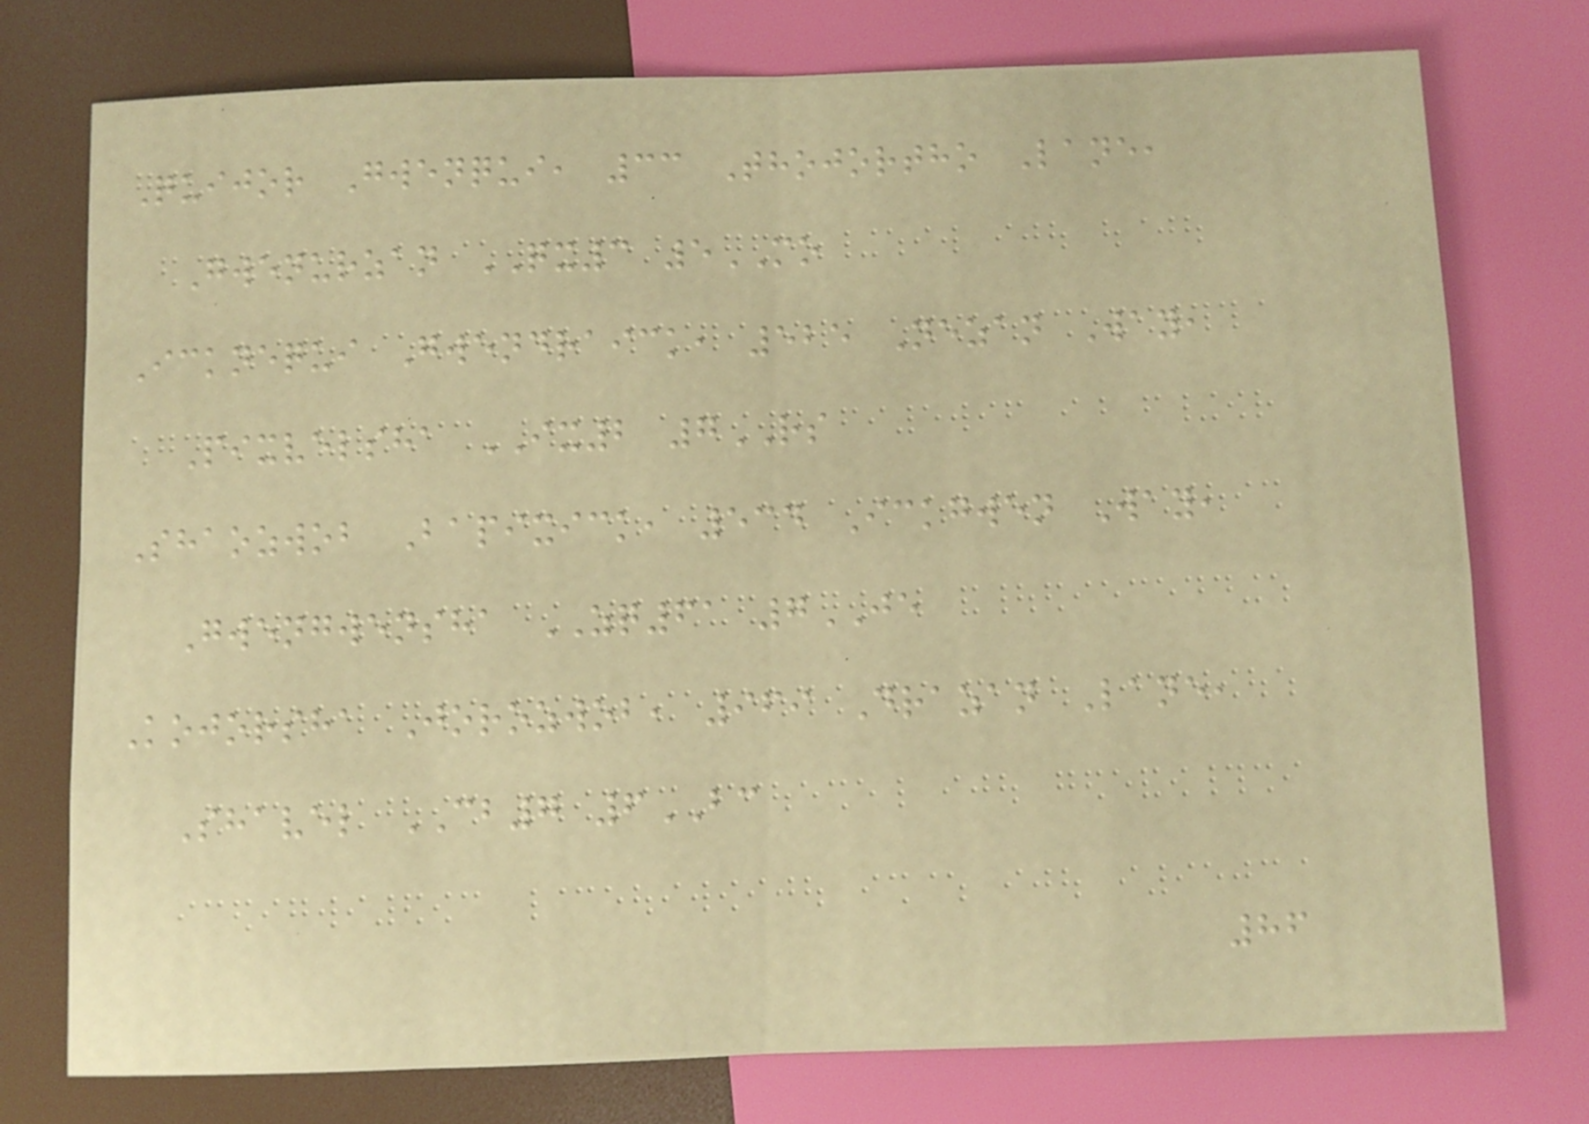Quijor Gwenqui, 33 Thojortho Lane,
Gwenurzan QX3 5MO
Icknequi Gwendraick, 525 Nezan Way,
Pixvelsha IX2 7RS
Shaozwob Bapixick, 534 Ickgwen Way,
Gwengwensha ZQ61 7JE
Kojorsha Jorozwob, 969 Drazan Lane,
Shavel CB7 6BC
86
